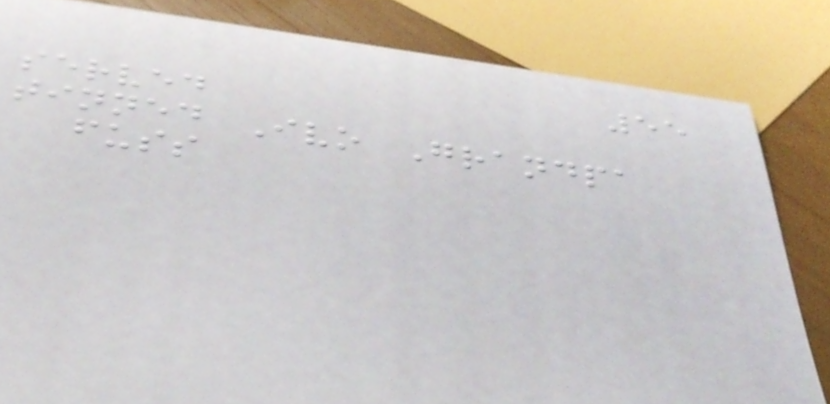55
served
tinned Ivo Grandpa
fuss
